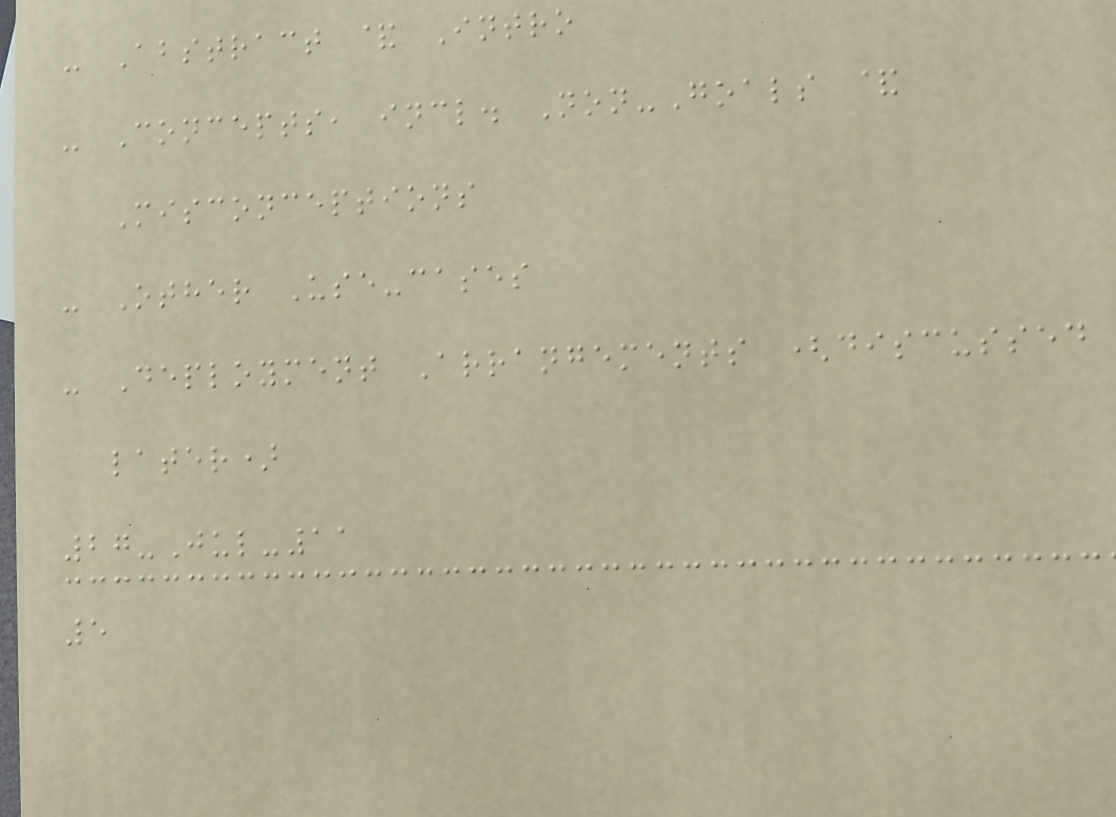- Abstract & Intro
- Concepts, incl. Non-Goals &
Misconceptions
- Other Use-cases
- Deployment Arrangements (discussed
later)
27-Jul-11
5
